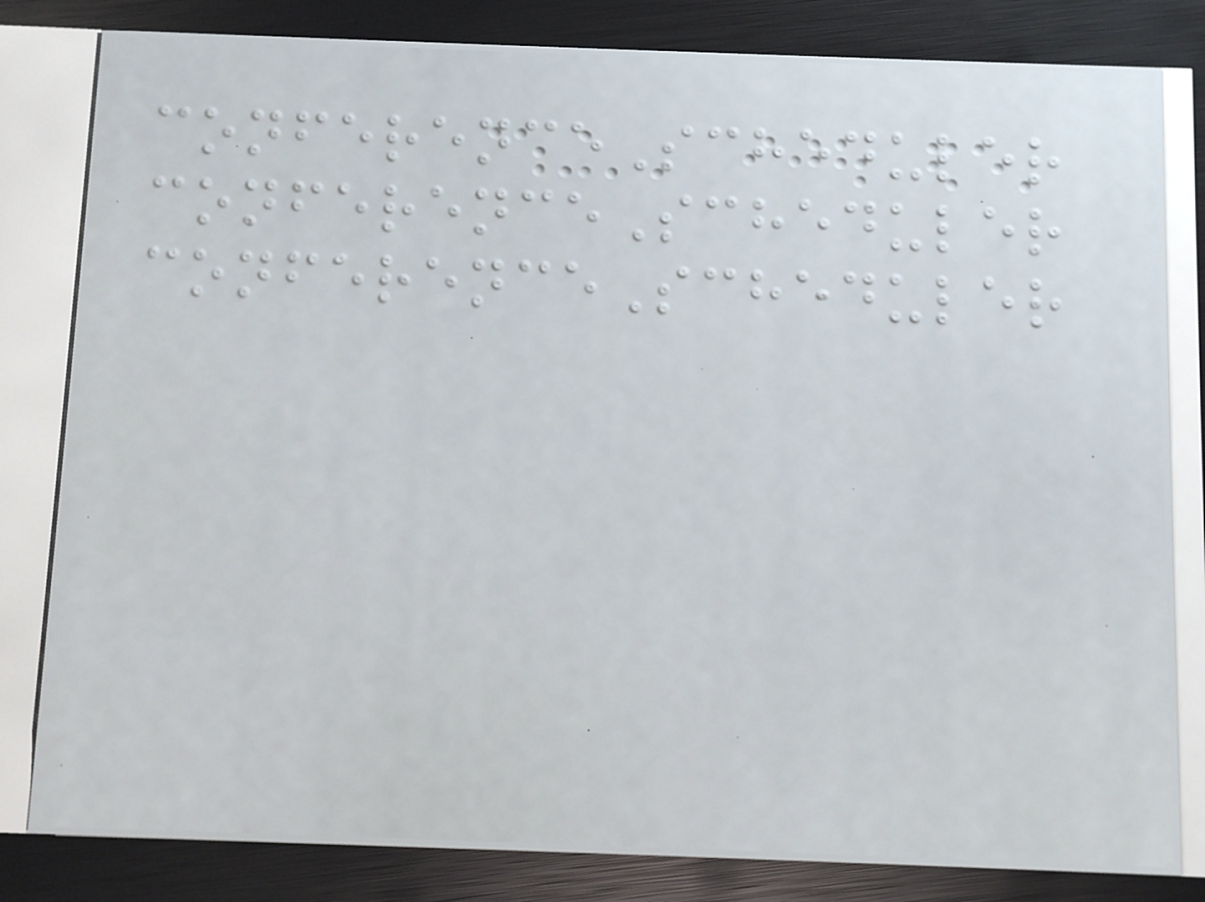conferenceScheduler
conferenceScheduler
conferenceScheduler
